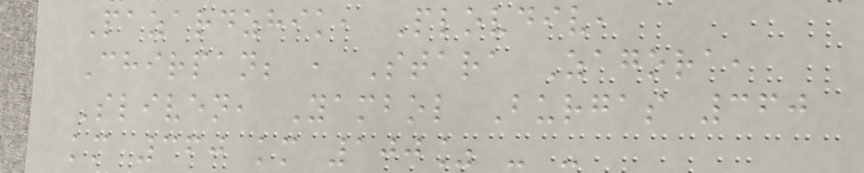Pazardzhik, Plovdiv,
Chirpan; , Stara Zagora,
Sliven, Yambol Burgas 360
km 360 km 100% - -
